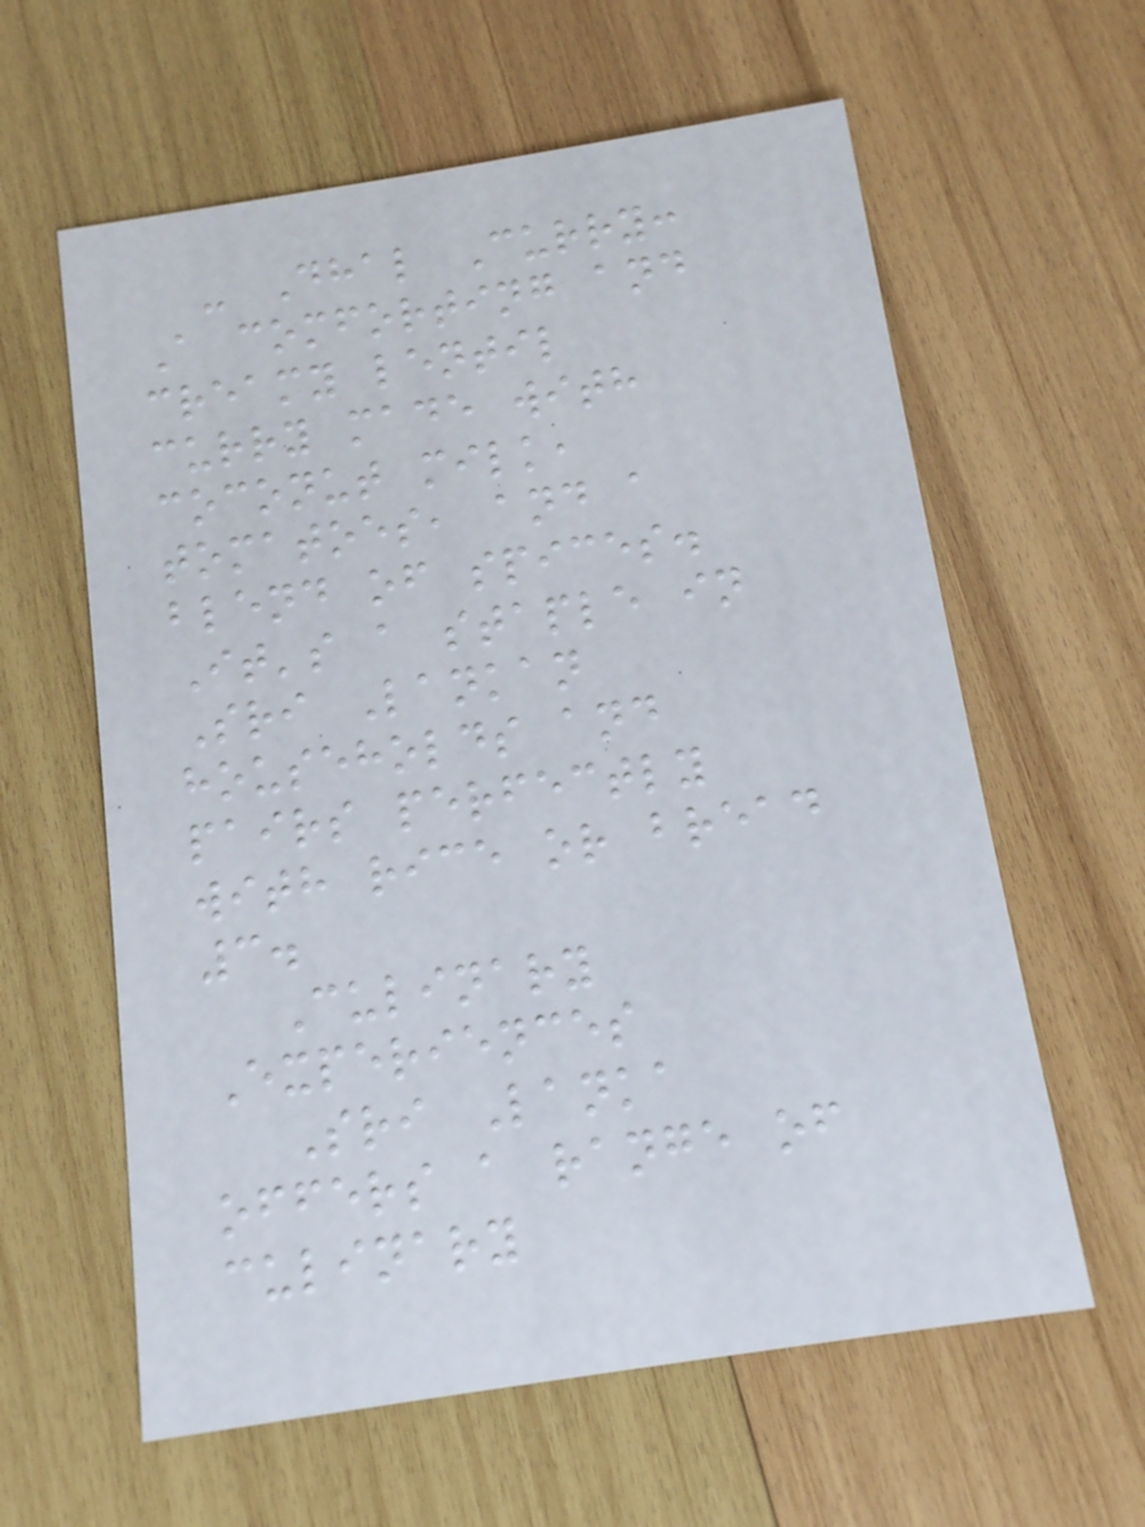- Dhal Curry:
A comforting and
creamy lentil
curry made with
coconut milk,
tomatoes, and a
blend of spices.
It's a staple in
Sri Lankan
households and
pairs perfectly
with rice or bread
3.
Culinary
Experiences
Sri Lanka
offers a range of
culinary
